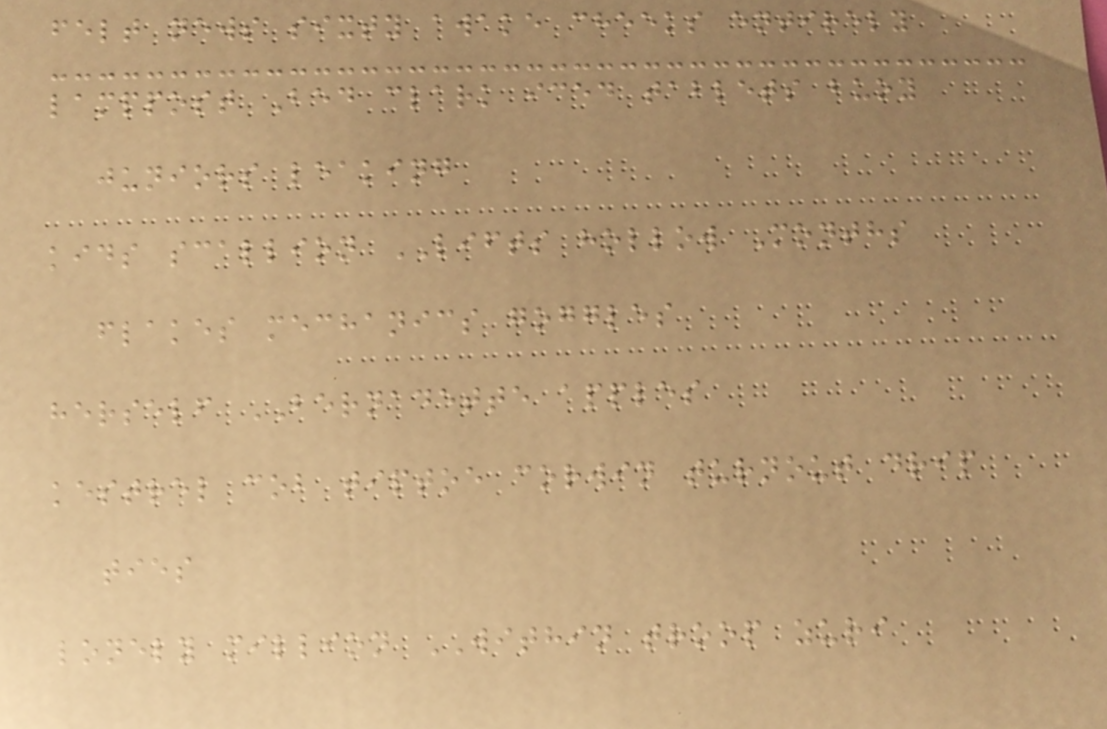felt news sixty awake cheeks entirely
lamppost Bed clark iced tablets buoy
juniors leaking
kids scallion LIFTS hollow Months
flakes mechanics goggles
herself BERNADETTE apples
kestrel cob tiptoe corwin turnout drip
ties
lonely million WITHIN troop zuri
